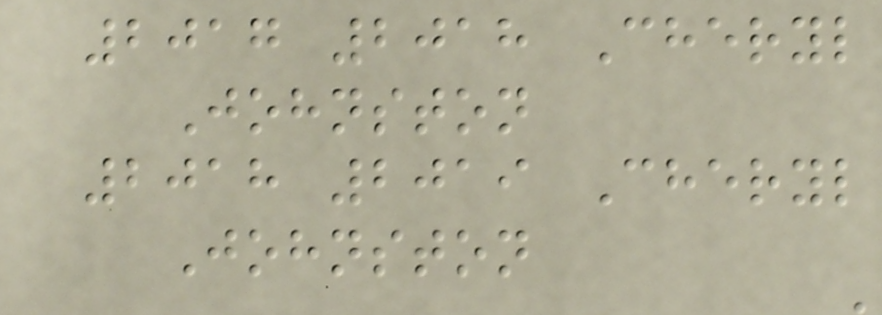2017 2018 Cheryl
Johnston
2018 2019 Cheryl
Johnston
